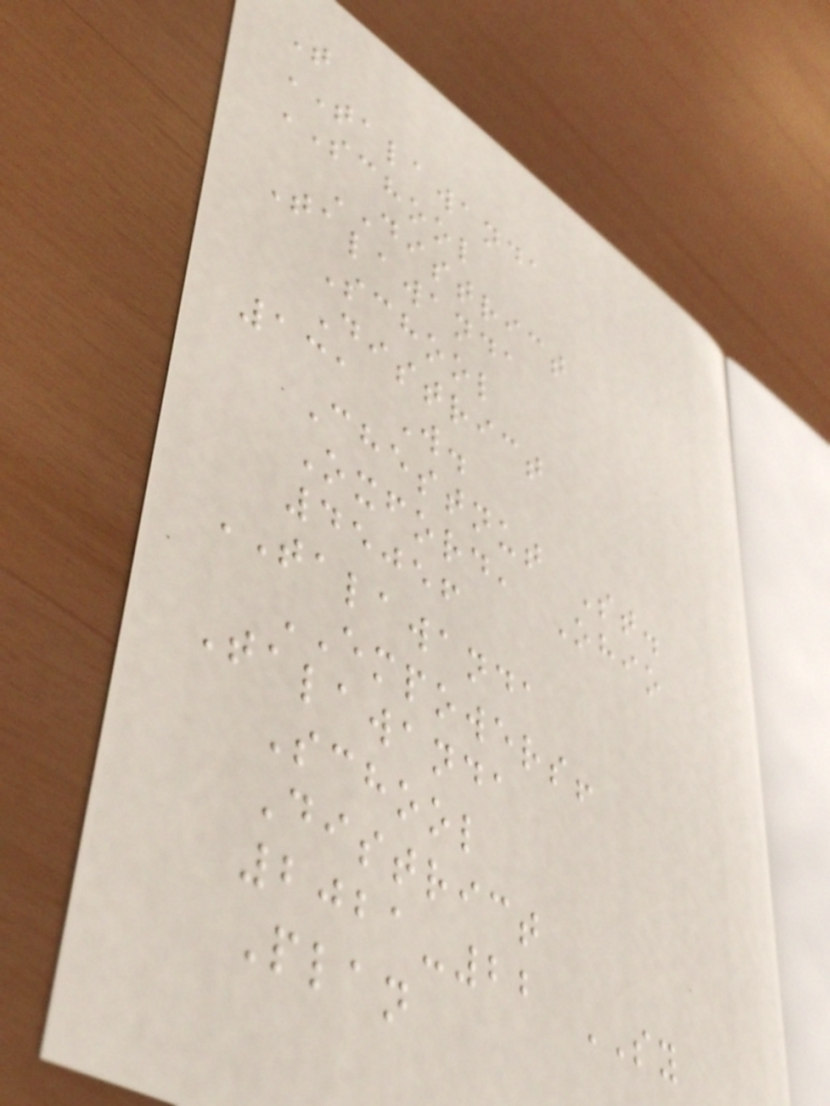T
TALAWANDA
SCHOOL
DISTRICT
Talawanda
School
District
131 W.
Chestnut St.
Oxford, Ohio
45056
TALAWANDA
EMPOWERS!
Talawanda
School
District
2021-22 SY
Plan
